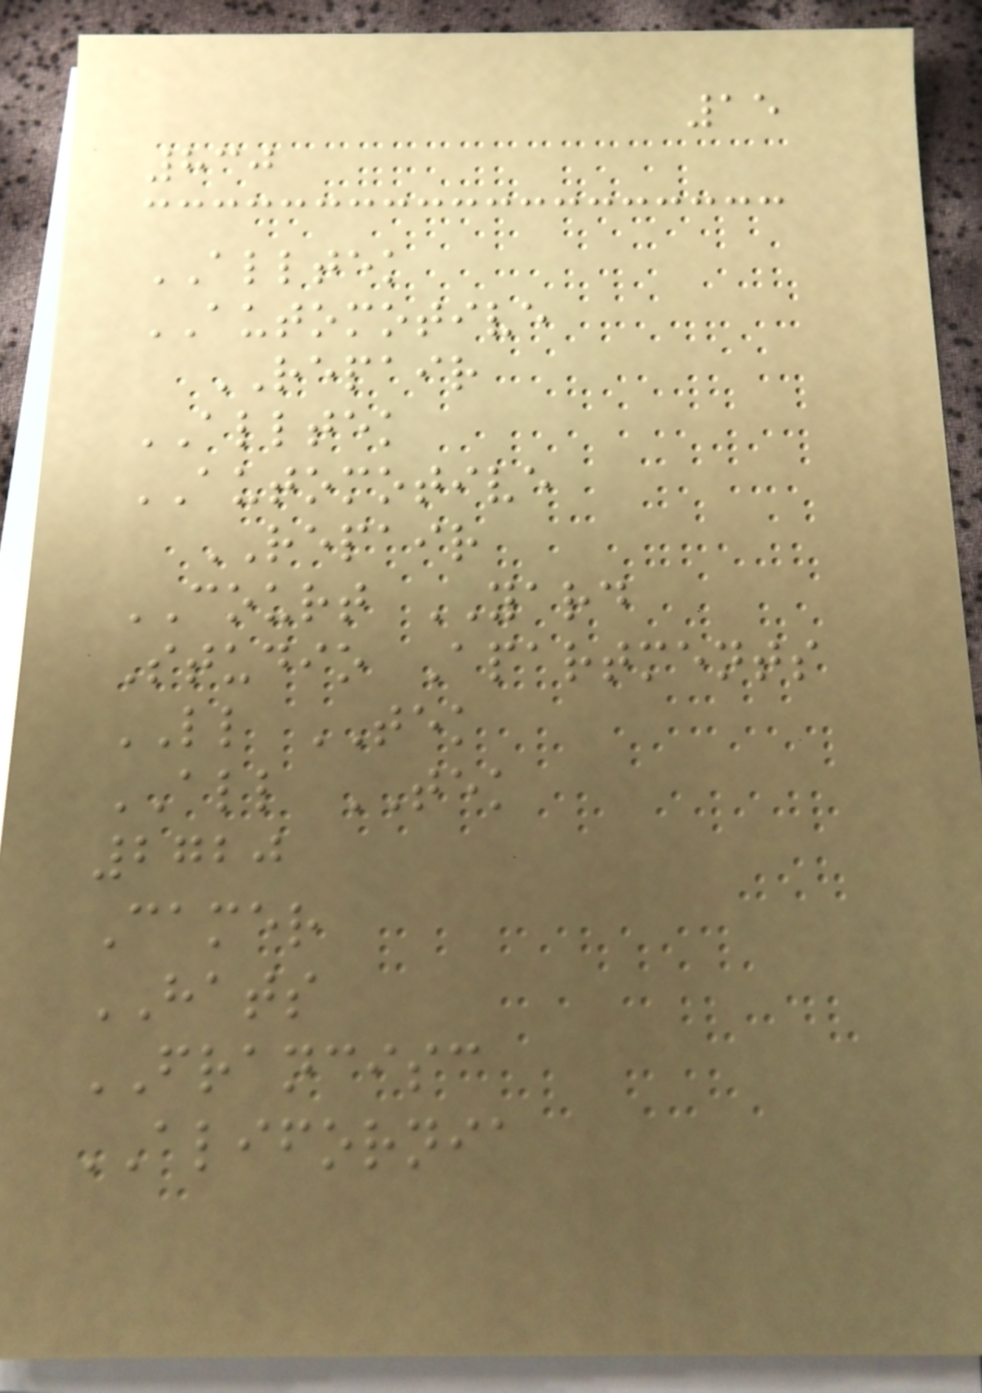15
830
ALLTEK
AUTOMOTIVE
REPAIR
ALLTEK
AUTOMOTIVE
REPAIR
COURT YARD
Studio Apartments
LL TEK
ALL TEK
2720
Camer
HATS
FRANCISC
ALIFORNIA
